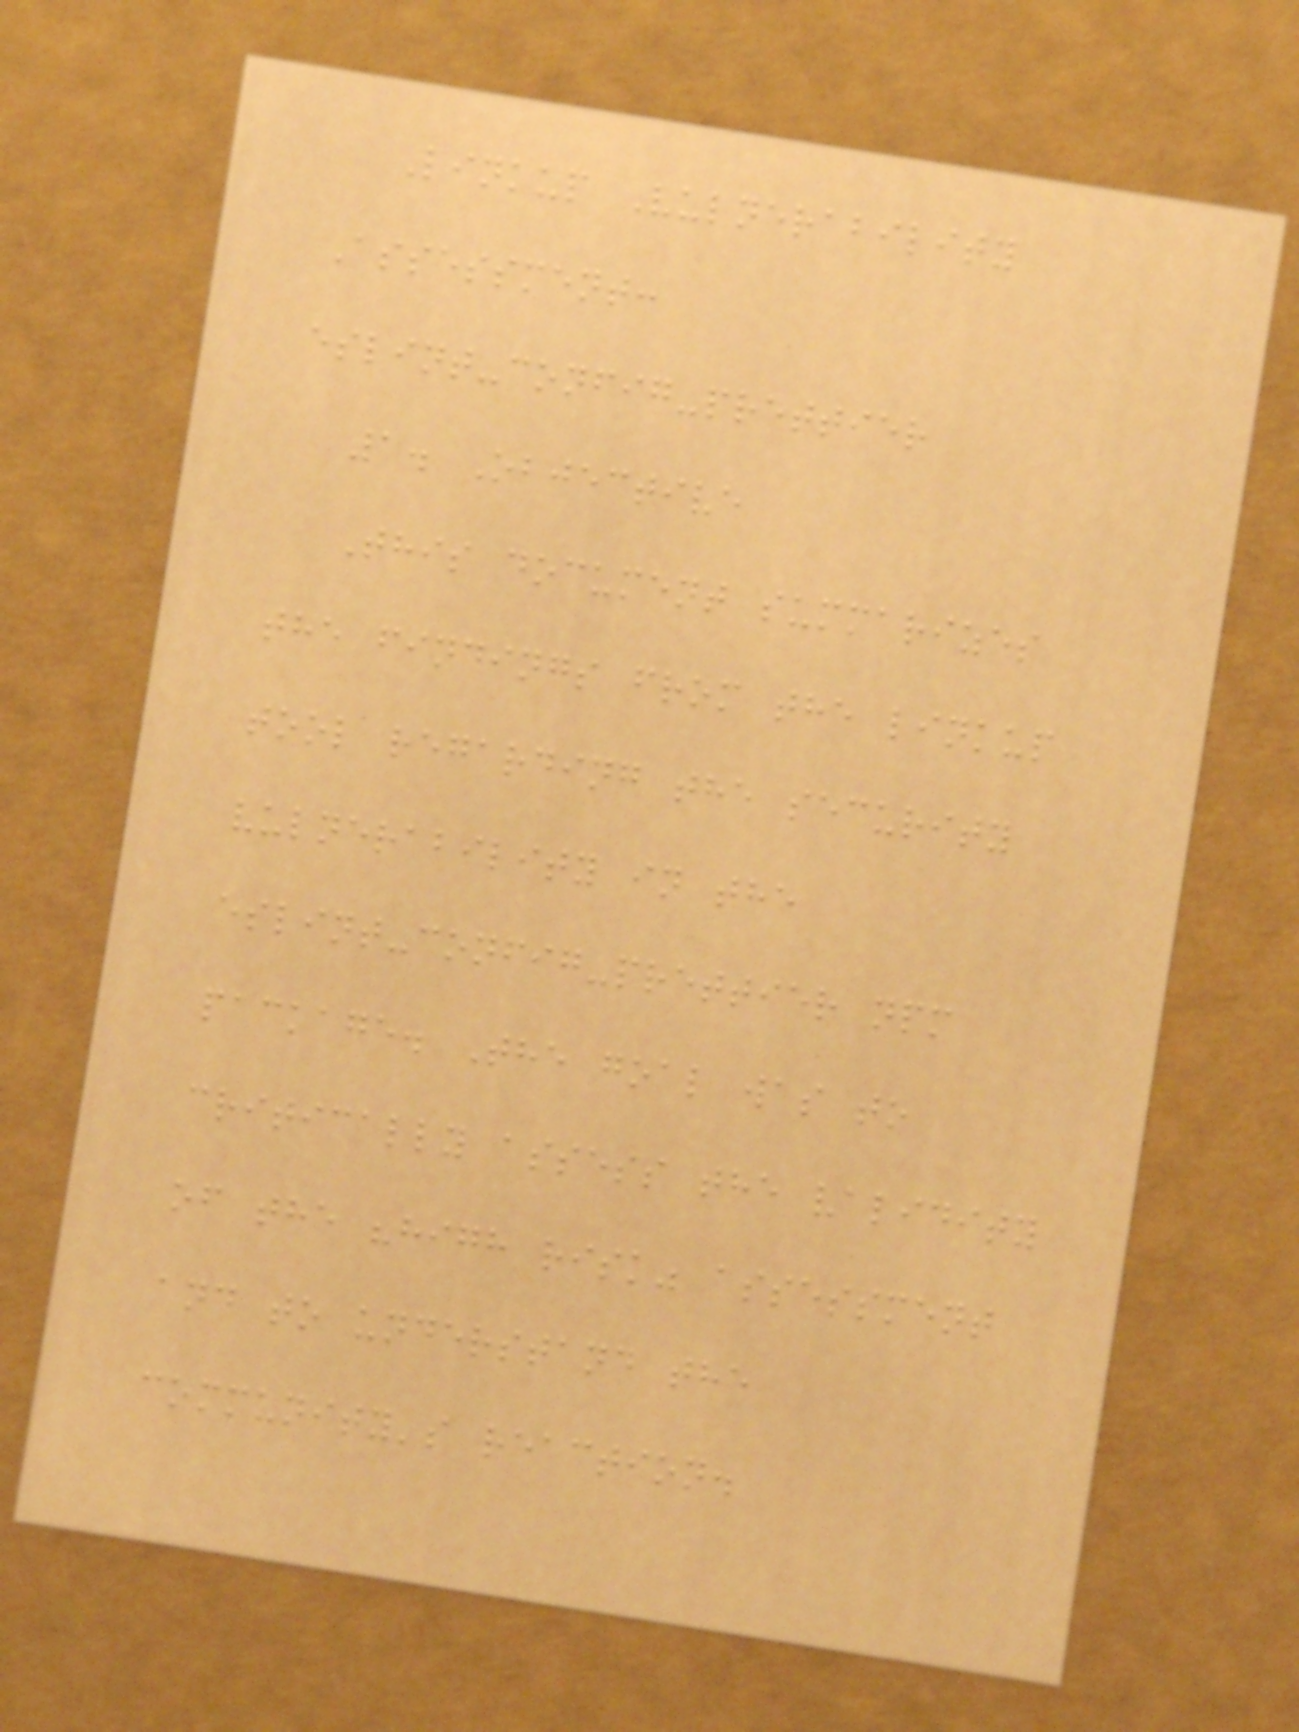Linkup Vulnerability
Assessment:
eslint-config-prettier
1. Objective
This document summarizes
the findings from the linkup
tool regarding the security
vulnerability in the
eslint-config-prettier npm
package. The goal was to
critically assess the validity
of the "high risk" assessment
and to understand the
community's reaction.
